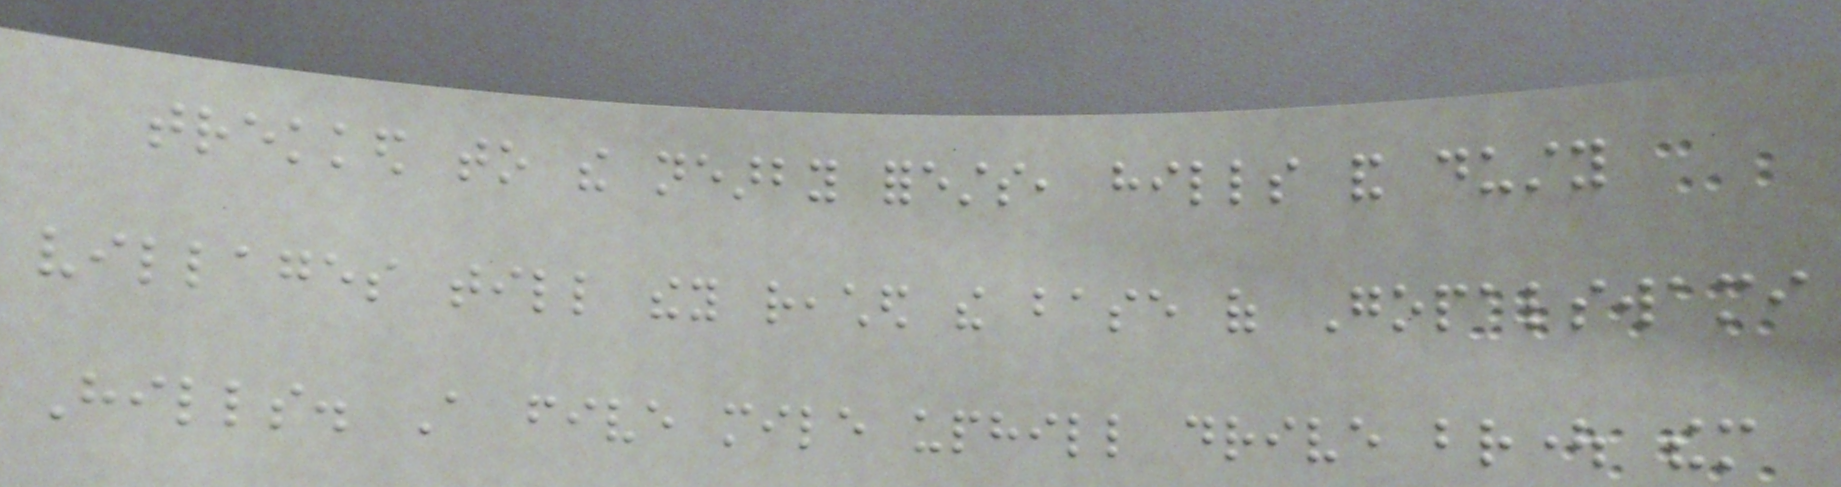trekked to the nearby forests, hills and dusty
villages till they reached the base of Gopalswami
Hills. A five mile uphill drive brought them
